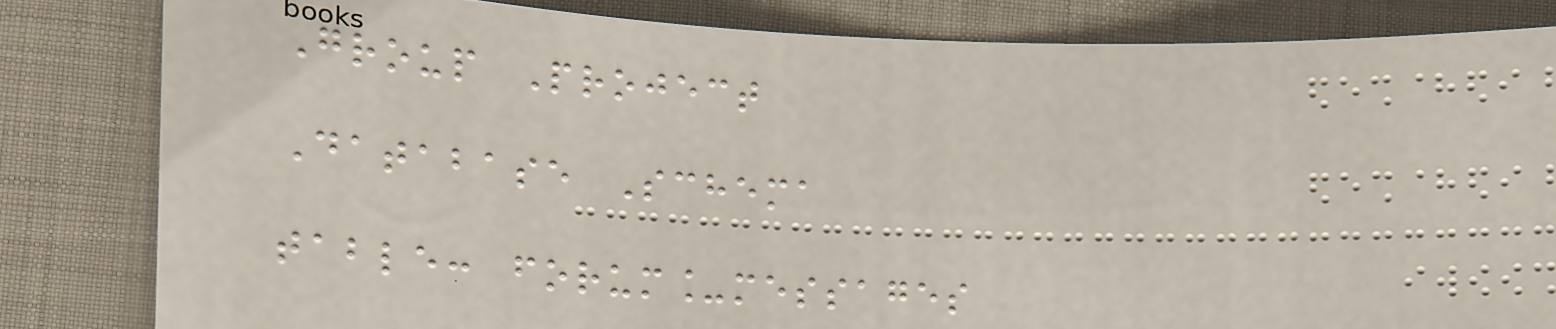Group Project
Database Schema
table: forum_messages
